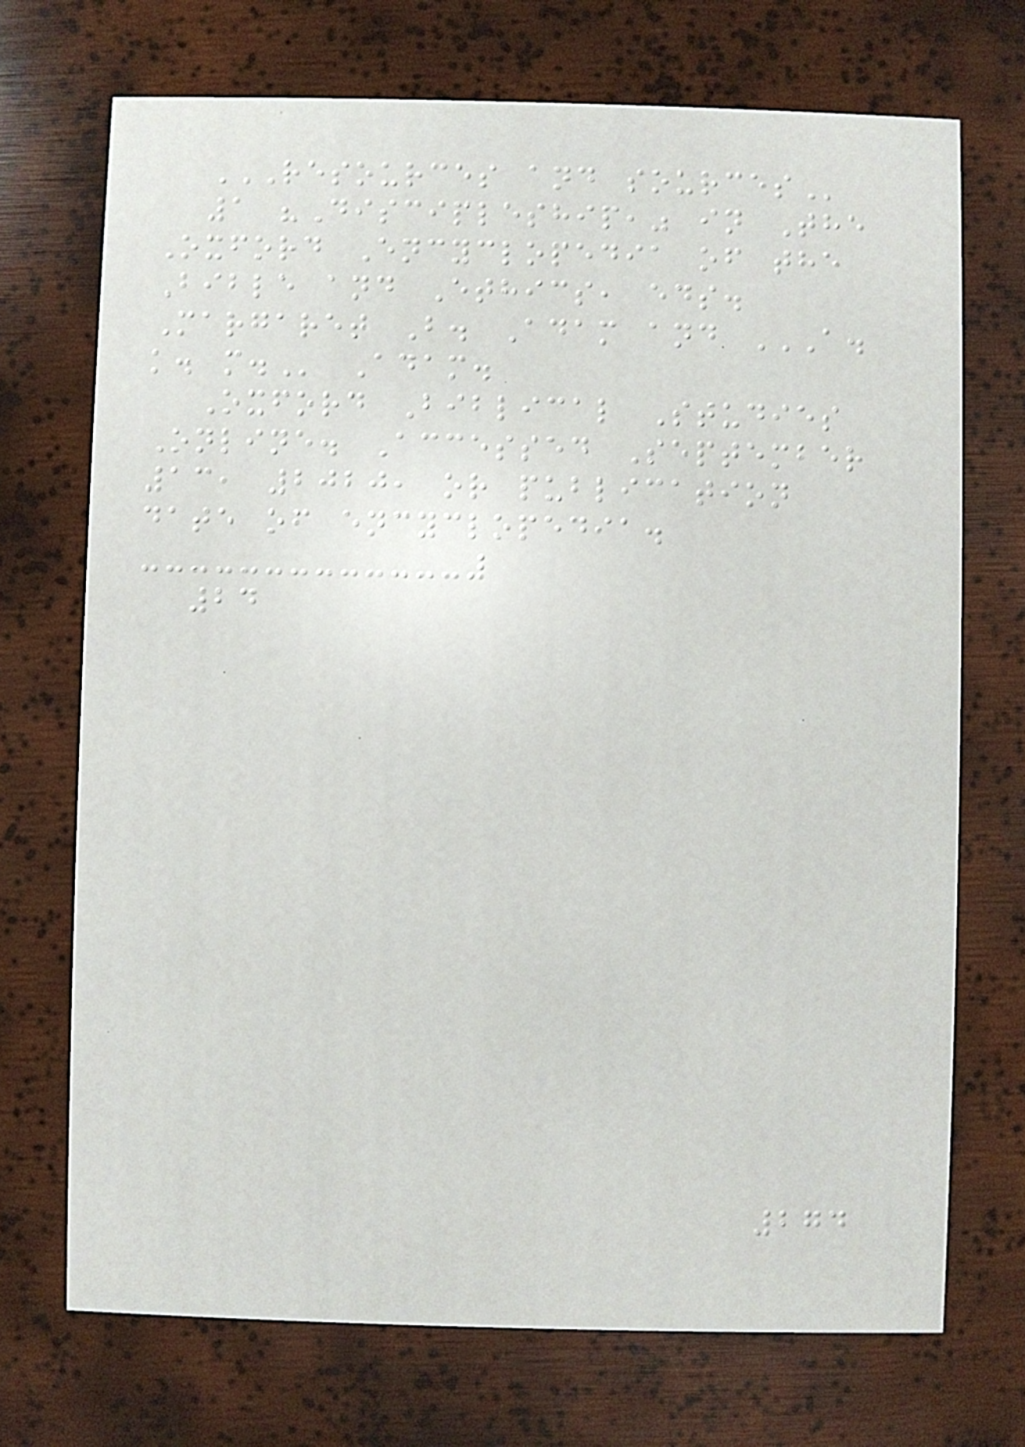RESOURCES AND SOURCES
1 "Discipleship," in The
Oxford Encyclopedia of the
Bible and Ethics, eds.
Margaret B. Adam and A.
K. M. Adam.
Oxford Biblical Studies
Online. Accessed September
13, 2020, or publication
date of encyclopedia.
24
274
